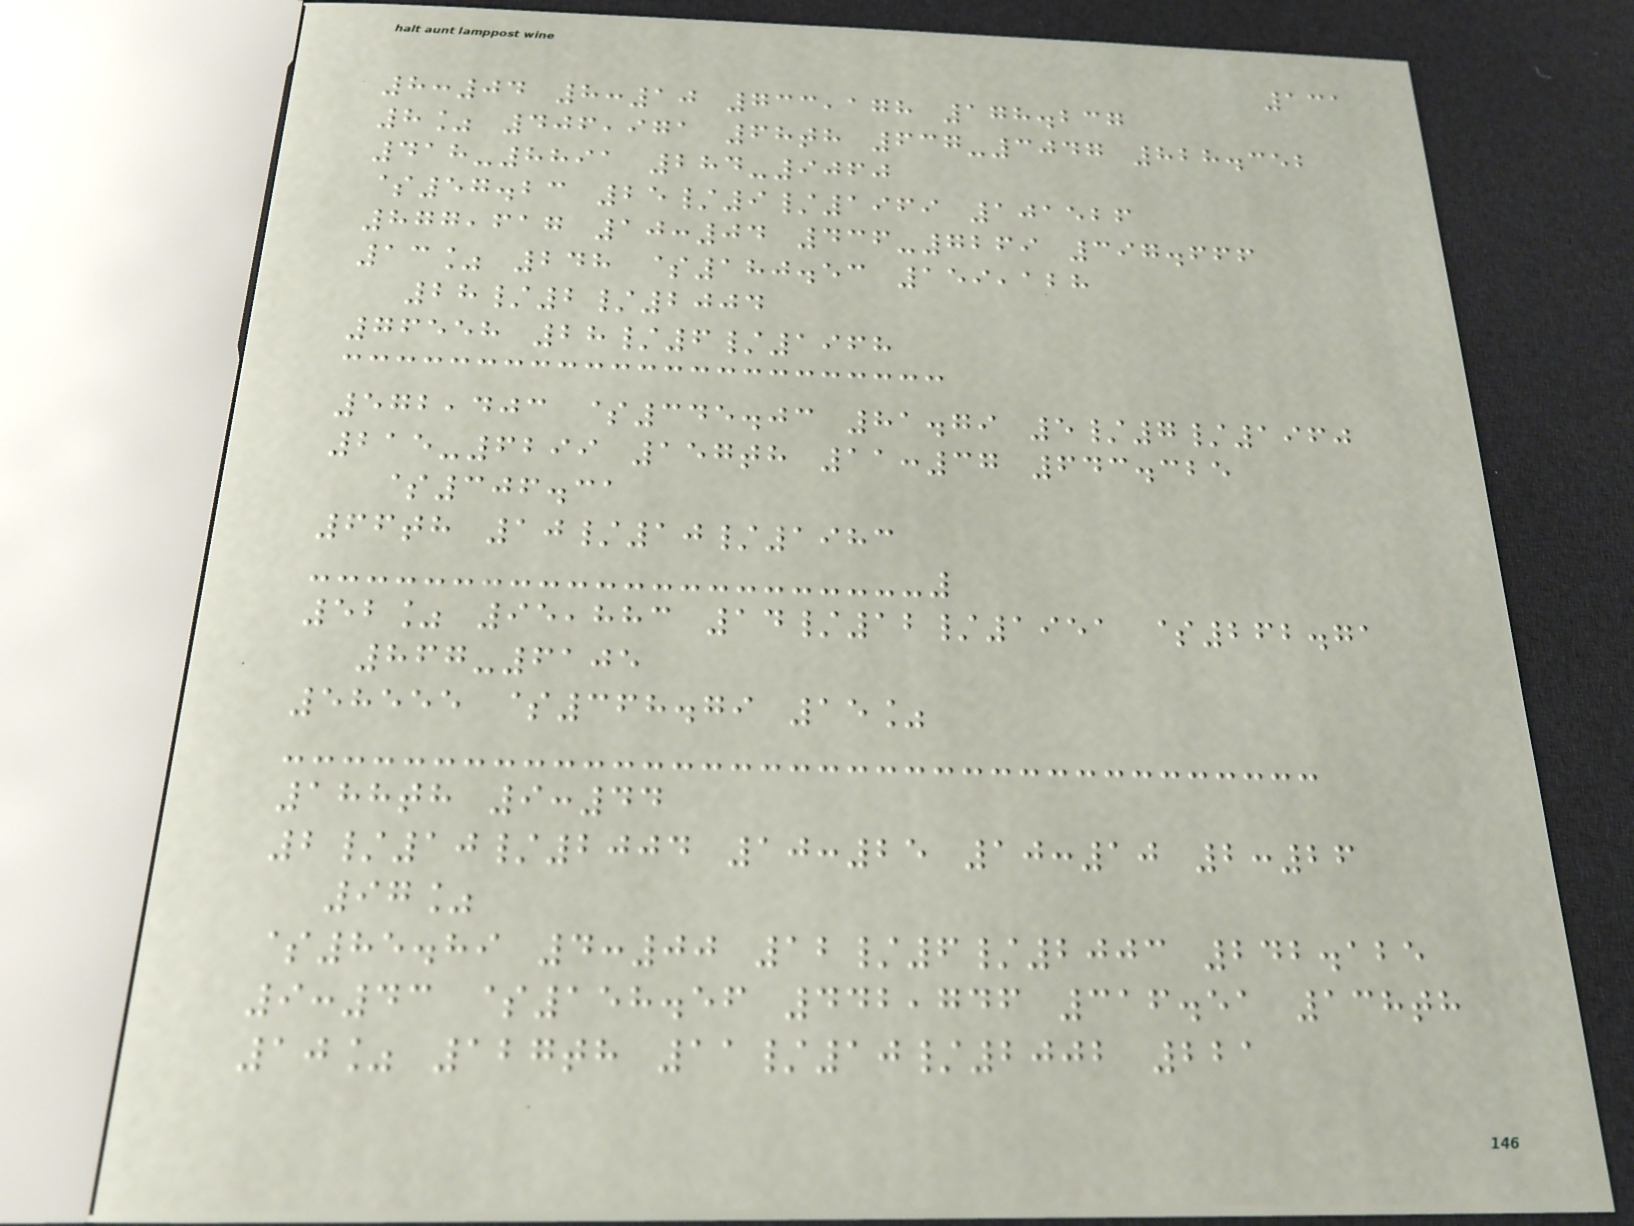131
8:04 8:10 733,178 178.237
8% 406,971 68th 637-3047 828.352
418-8891 284-9060
$57.23 25/9/1969 101526
877,617 10:04 436-7269 397.666
13% 248 $180.53 159,128
28/2/2004
76558 28/6/1968
572,403 $345.03 81.79 5/7/1960
215-6299 157th 11:37 643.325
$306.31
66th 10/10/1983
52% 95,883 14/12/1951 $262.71
867-6105
58555 $368.79 15%
188th 9:44
2/10/2004 10:25 10:10 2:26
97%
$85.89 4:00 12/6/2003 242.125
9:43 $158.56 442,746 316.51 138th
10% 127th 11/10/2002 221
